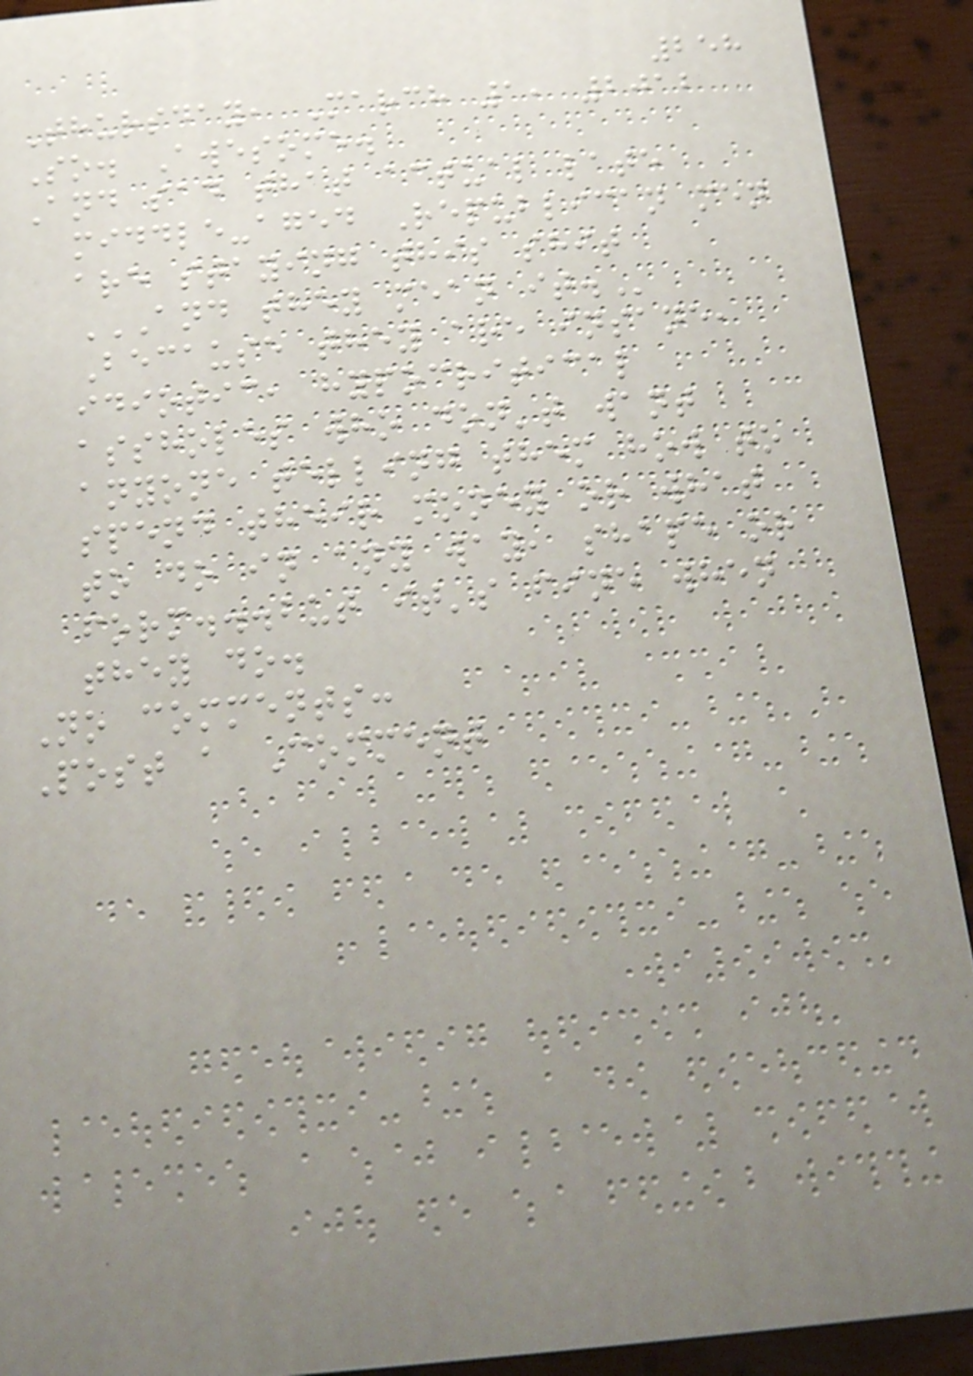258
Thursday, March 1, 2012
So. Awesome.
And sad that actual late
middle-aged Republican men
are staying this shit
AND THEY MEAN IT.
Because they are insane,
idiotic, hypocritical
assholes who don't want
anyone telling them how to
spend their money or what
to do in any way, shape or
form...but it's fine when
they do.
No comments:
Post a Comment
